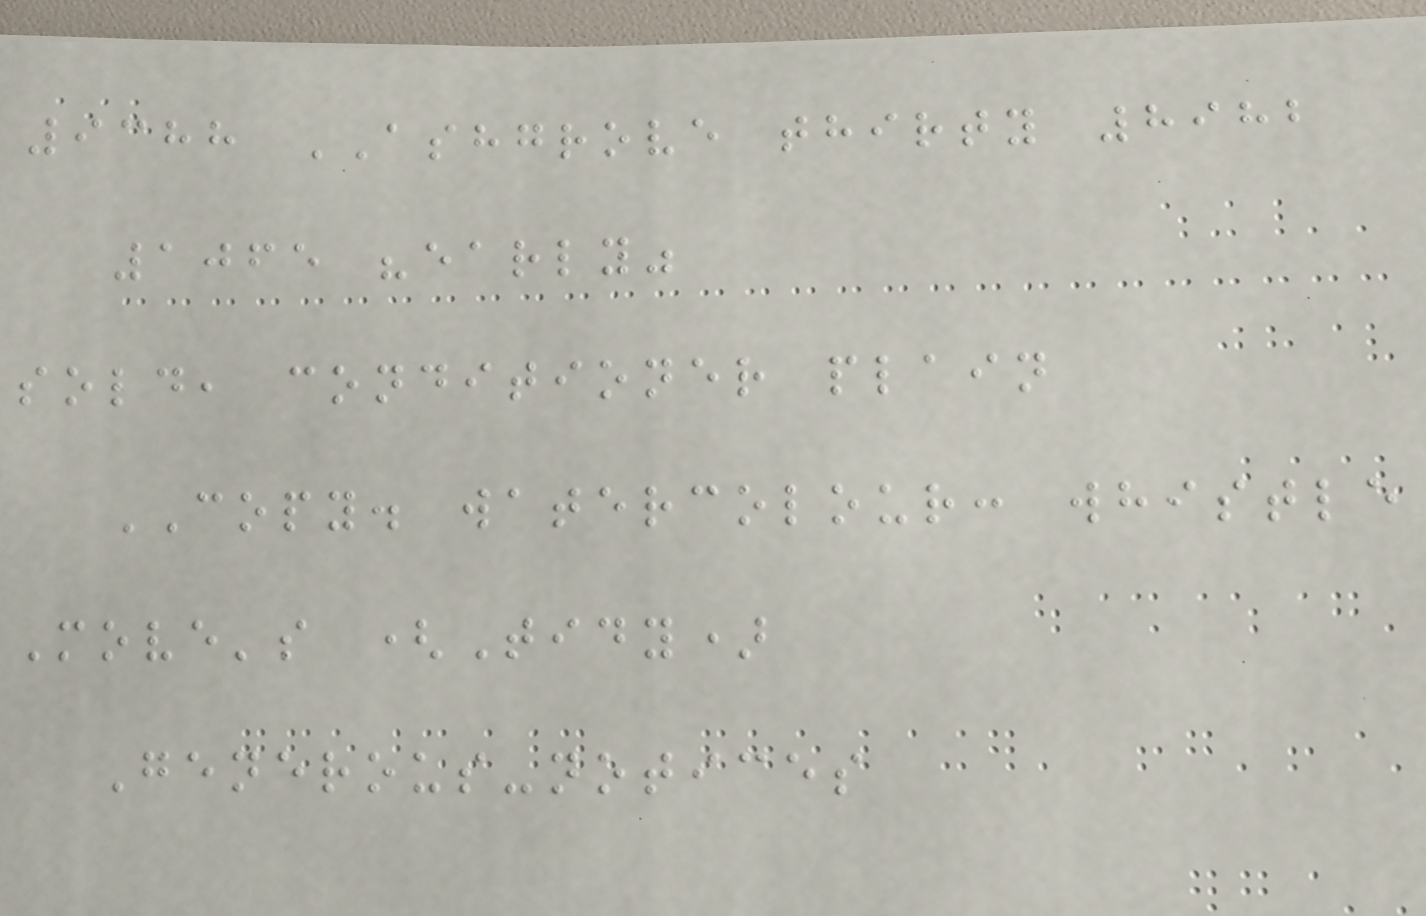9388 ASHGROVE thirty 8982
1065 "early"
sold, conditioner plain
COPY. watercolour: whistle
Move's (Tidy)
Generous-notices
